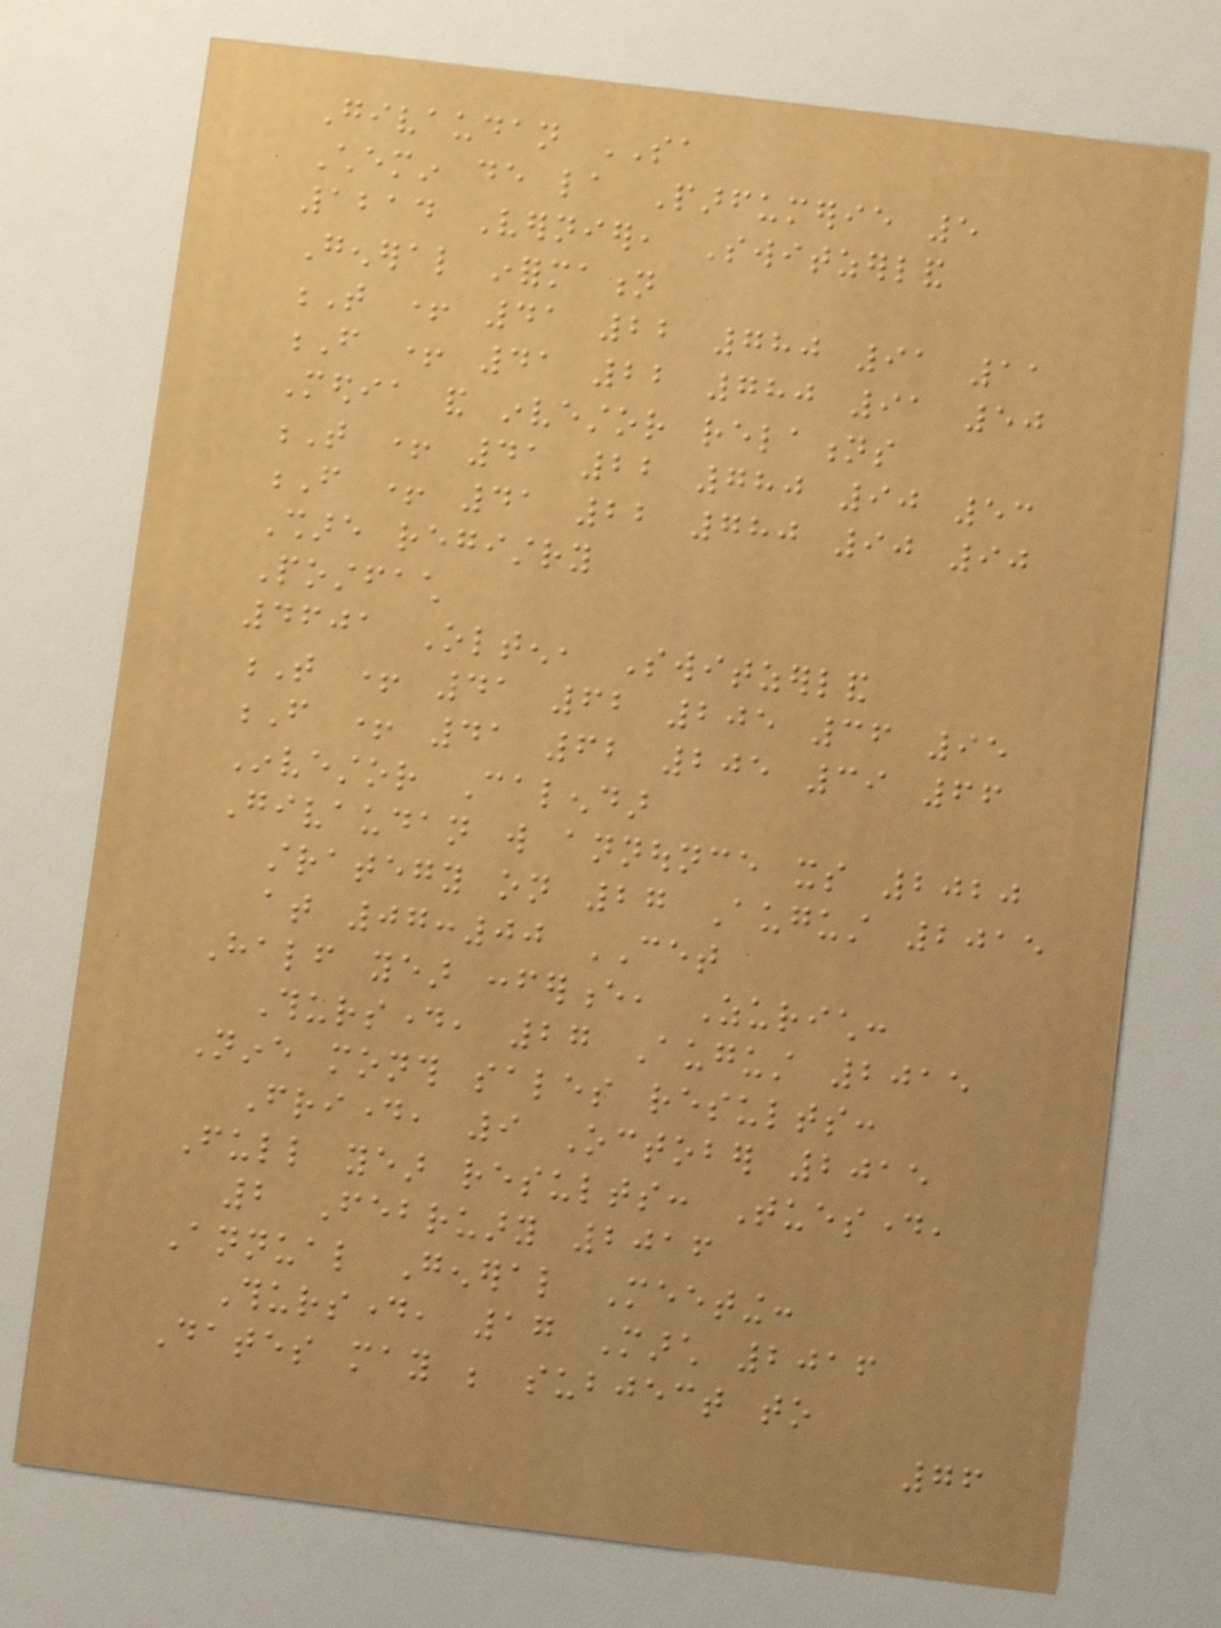Givaudan SA
Chemin de la Parfumerie 5
1214 Vernier, Switzerland
General information
T + 41 22 780 91 11
F + 41 22 780 91 50
Media and investor relations
T + 41 22 780 90 53
F + 41 22 780 90 90
Share registry
Postfach
4601 Olten, Switzerland
T + 41 62 205 36 95
F + 41 62 205 39 66
Investor Calendar
Givaudan will announce its 2020
strategy on 27 August 2015
at 07:00 CET
Half year conference, Zurich:
Thursday, 27 August 2015
Nine month sales results:
Friday, 9 October 2015
Full year results: Tuesday,
2 February 2016
Annual General Meeting:
Thursday, 17 March 2016
Dates may be subject to
76
